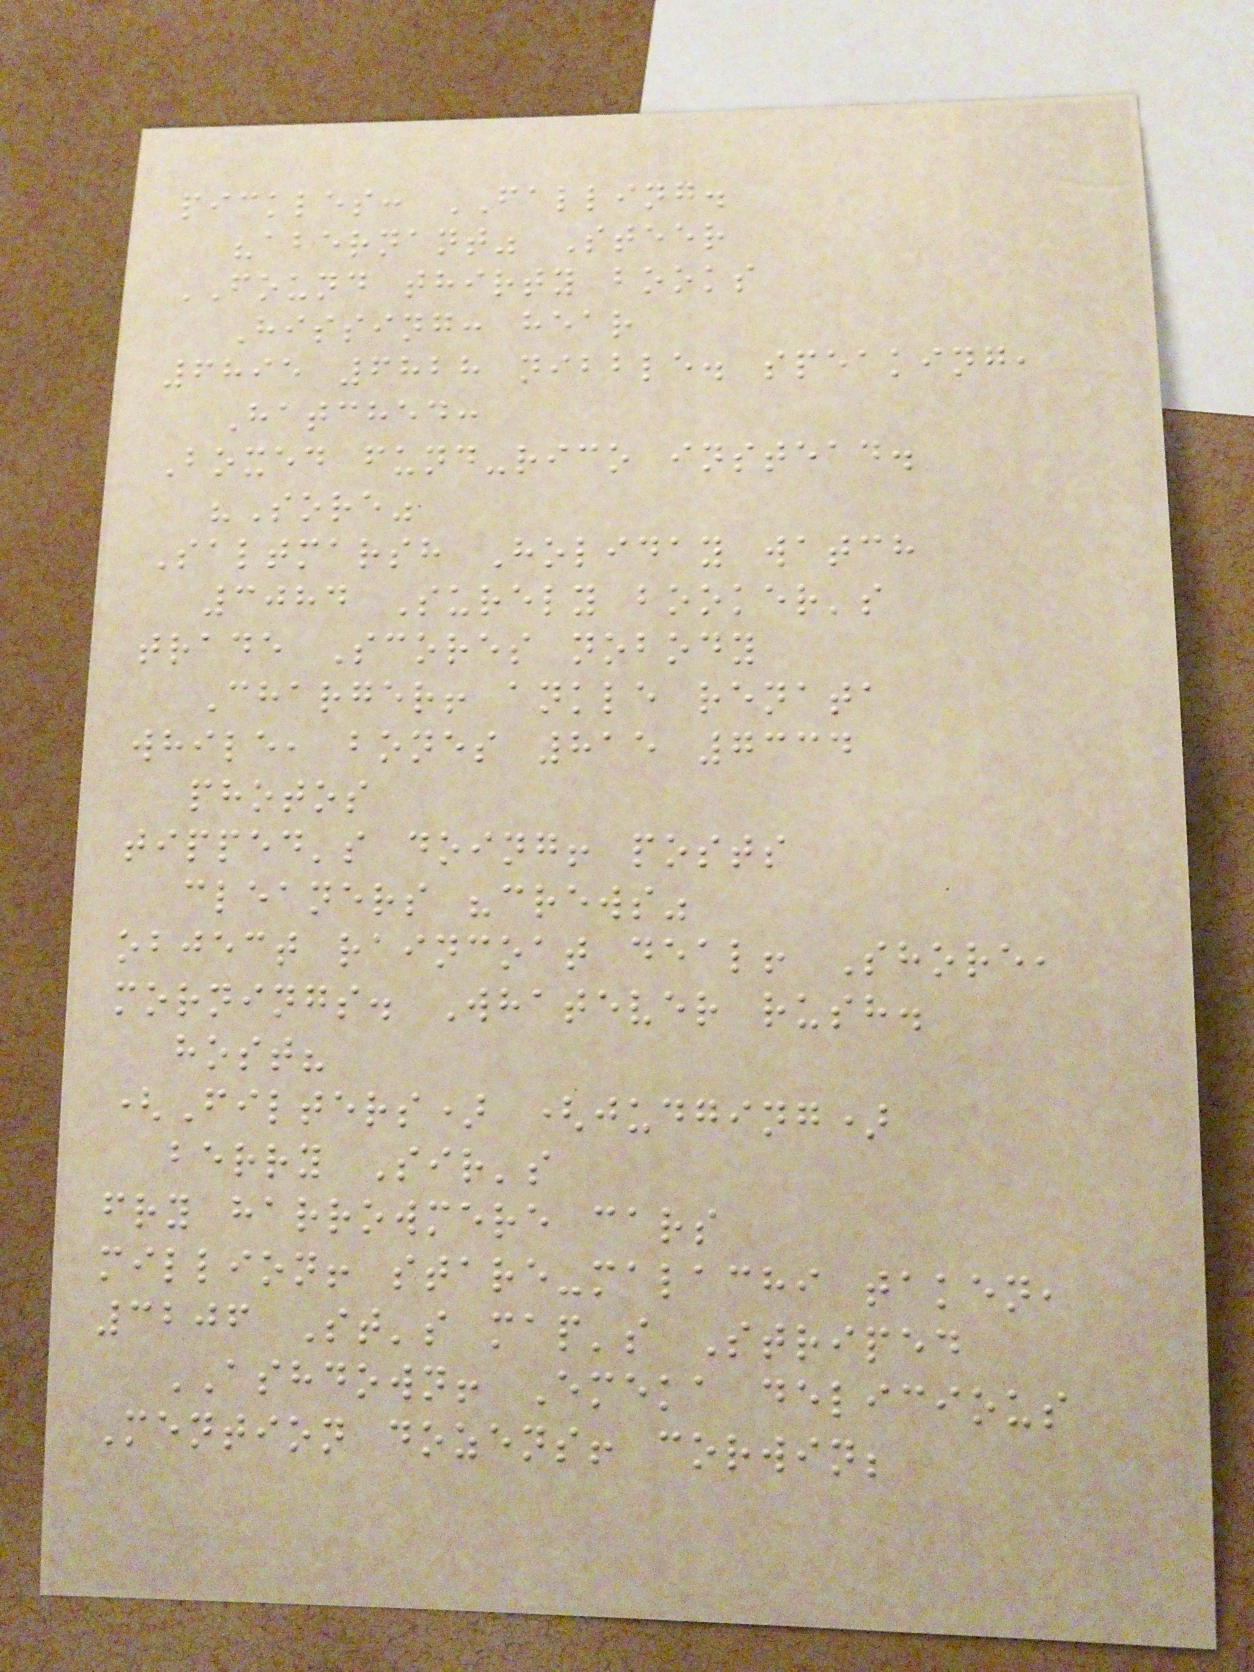pickles: FALLING.
"abernant" Steer
FOUND thirty books
Hissing: hear
6895 6828 nibble. speaking,
Hatched:
Boxed fund-rico instead.
"Sore"
Saltmarsh Holiday watch
3084 Surely booker's
trade Scores nobody
Charger! ankle renata
while, bones 815 7334
photos
tipped's doing! posts
cleaners "crews"
object raincoat deal! Shore,
mornings. Whatever rush.
host?
(Filters) (judging)
berry Sir's
fry harrowmere cars
million! stare-malachi taken,
3206 St's map's Striped
ASHDOWN! Emeka delicious
Mention dozens! corwin;
